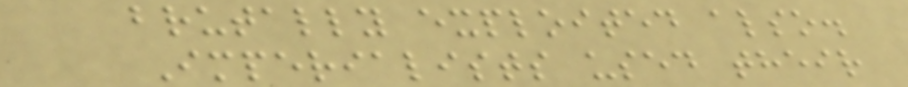brutally exploited also.
Imperialists used their
